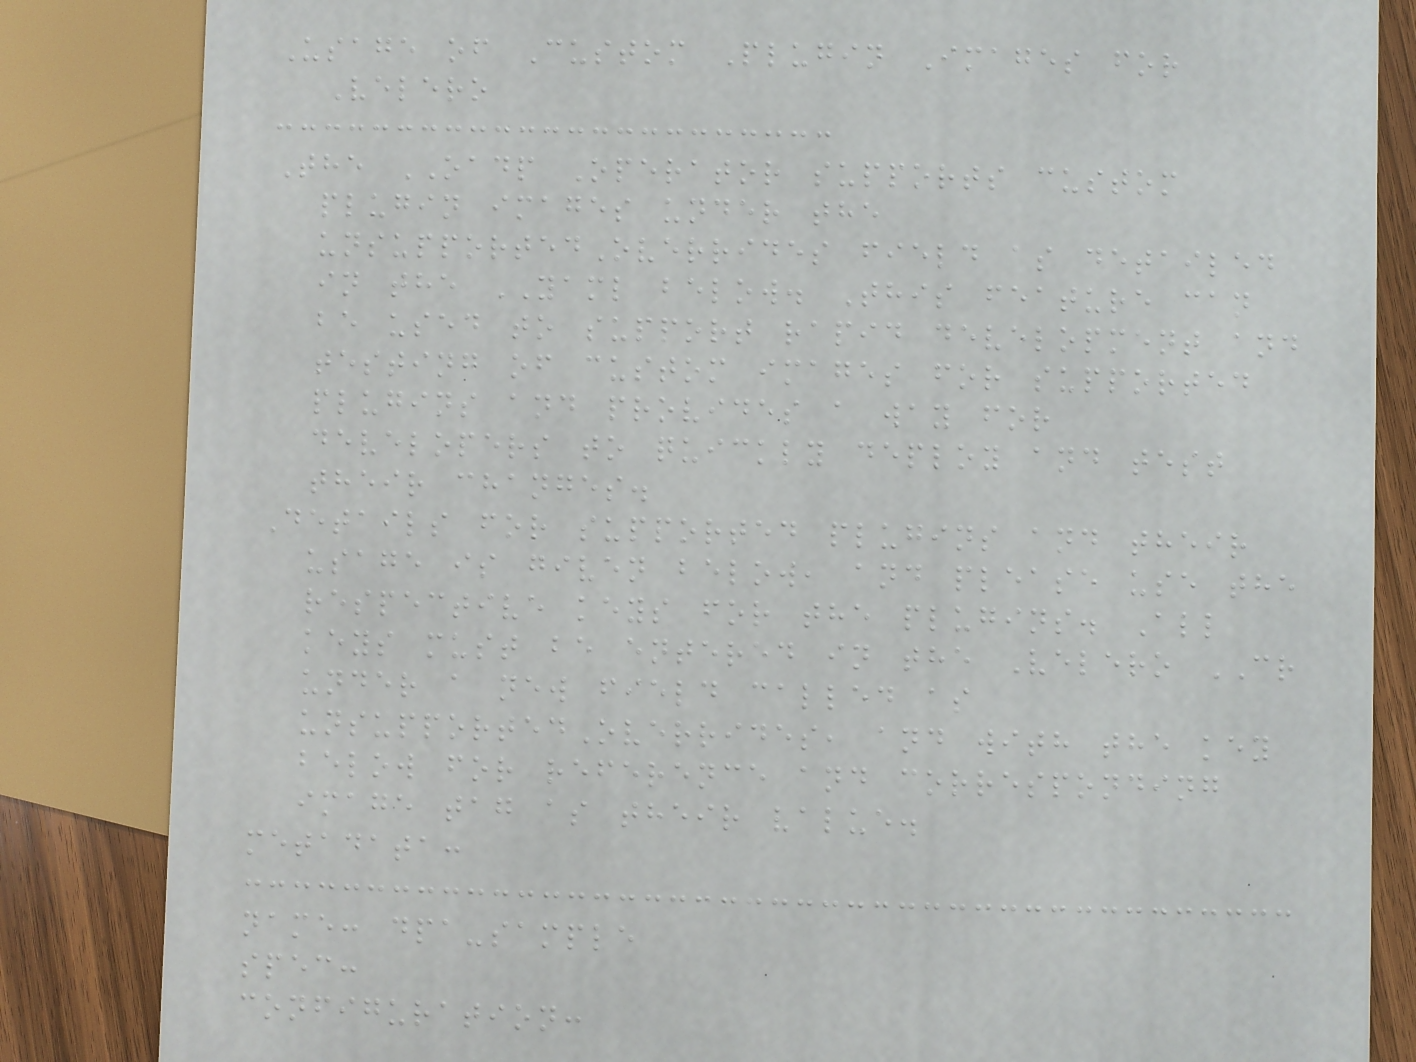Usage of Custom Plugin Images for
Velero
The OADP Operator supports custom
plugin images under the
unsupportedOverrides field as detailed
in the YAML below. This feature can
be used to support rapid development and
testing of custom images for supported
plugins and provides a way for
developers to quickly deploy and test
their changes.
Details for supported plugins and their
usage is given below, and please use the
respective keys for the plugins. All
keys must be entered in the Velero CR
under a new field called as
unsupportedOverrides, and with the key
below for reference and corresponding
image tag as their value.
metadata:
name: dpa-sample
spec:
configuration:
